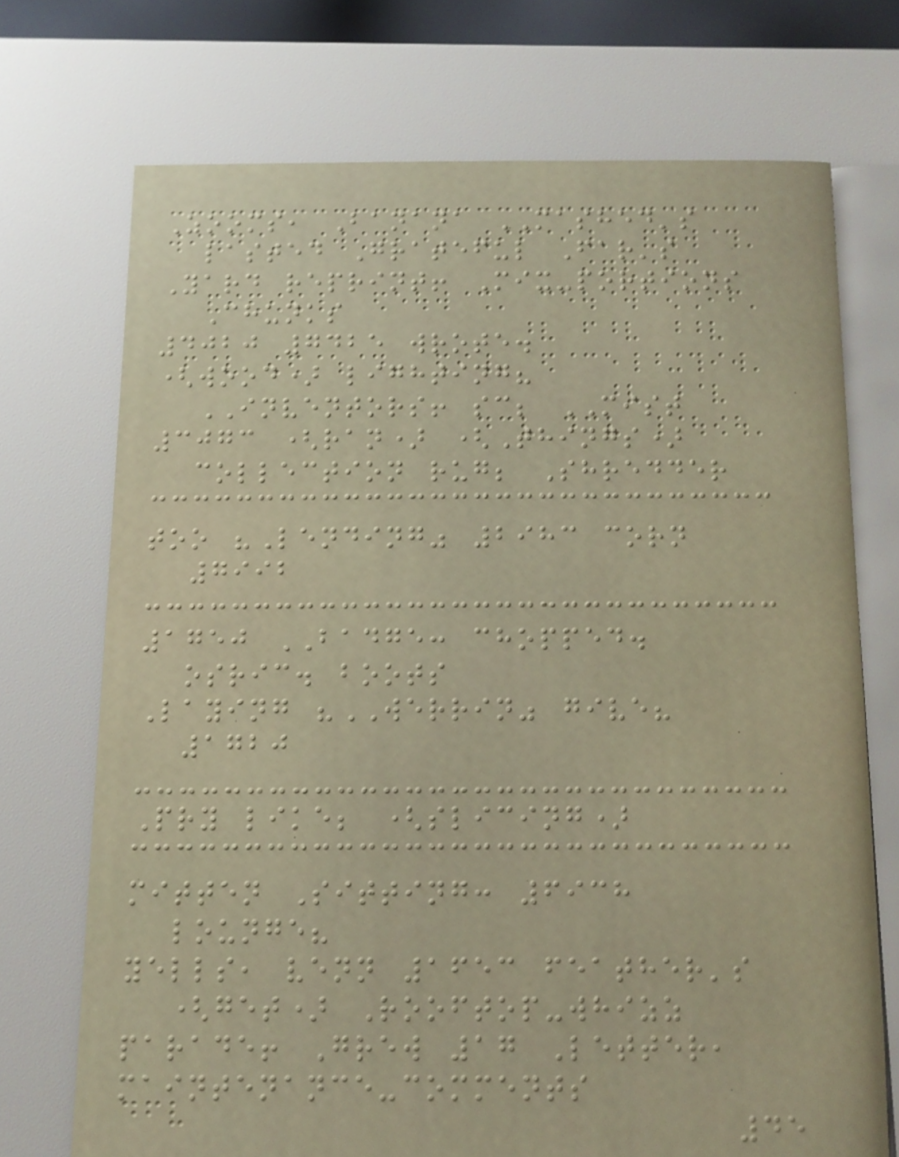Zooms, Banana MASHED's
lasted Grateful Far's
Yard reprint! Mix-portions
Chunks
4020 7425 wrote.
(wood) lighting?
INVENTORS! sc; MIST
3073 (ran) (Things)
collection rug; Shredder
too "Lending" 2983 corn
7992
1750 BADGE: chopped.
osric. boots
Laying "WERRIN" give?
1720
Pry like; (slicing)
mitten Sitting: 6938
lounge?
yells, venn 1653 feather's
(get) Rooftop-whizz
parade! Grew 17 Letter,
maintenance-comments
45
